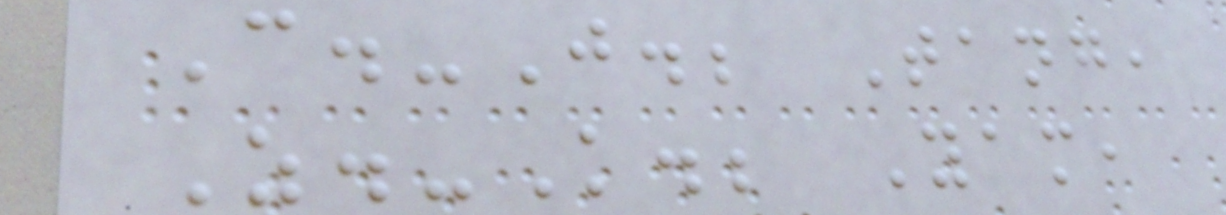C.-J.; Tang,
Z.-K.; Yam,
